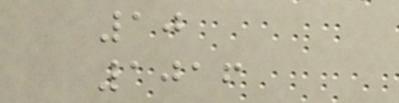10
1016
